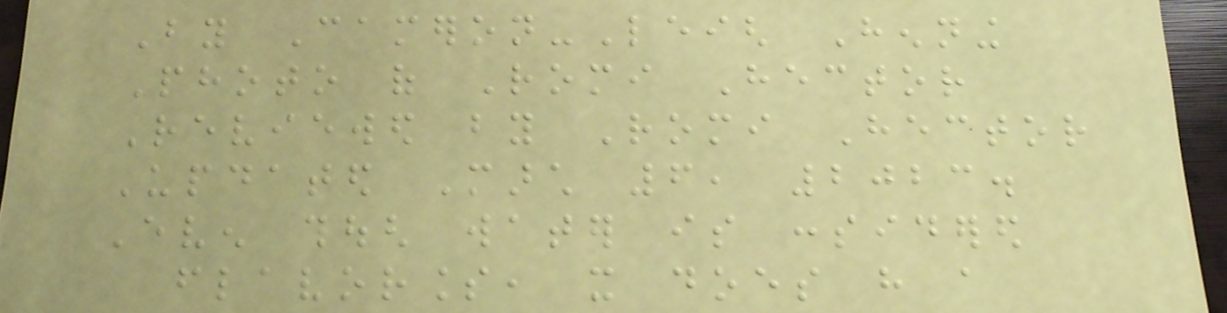By Cameron-Leigh Henning
Photo of Romi Hector
Reviewed by Romi Hector
Updated March 6, 2023.
Even though water is considered
flavorless, it does have a
